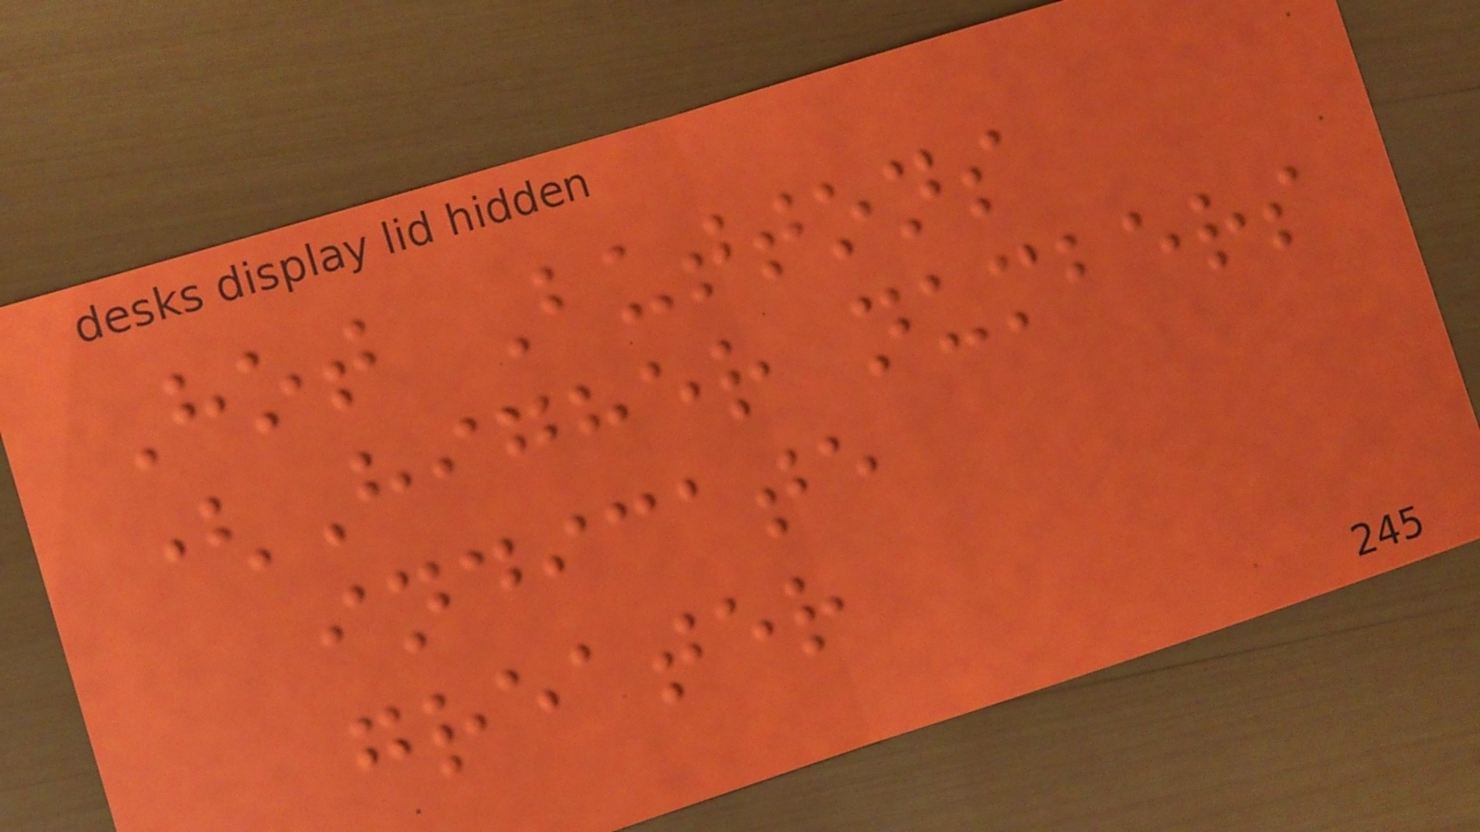Hot Buttons
(Higher numbers
indicate
greater
